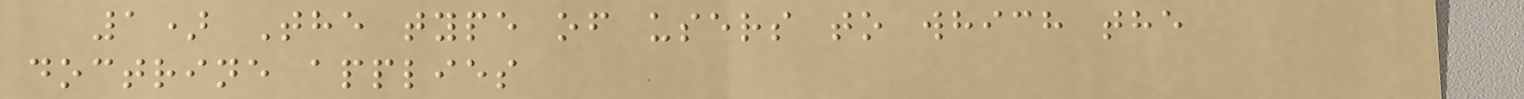1) The type of users to which the
doctrine applies
